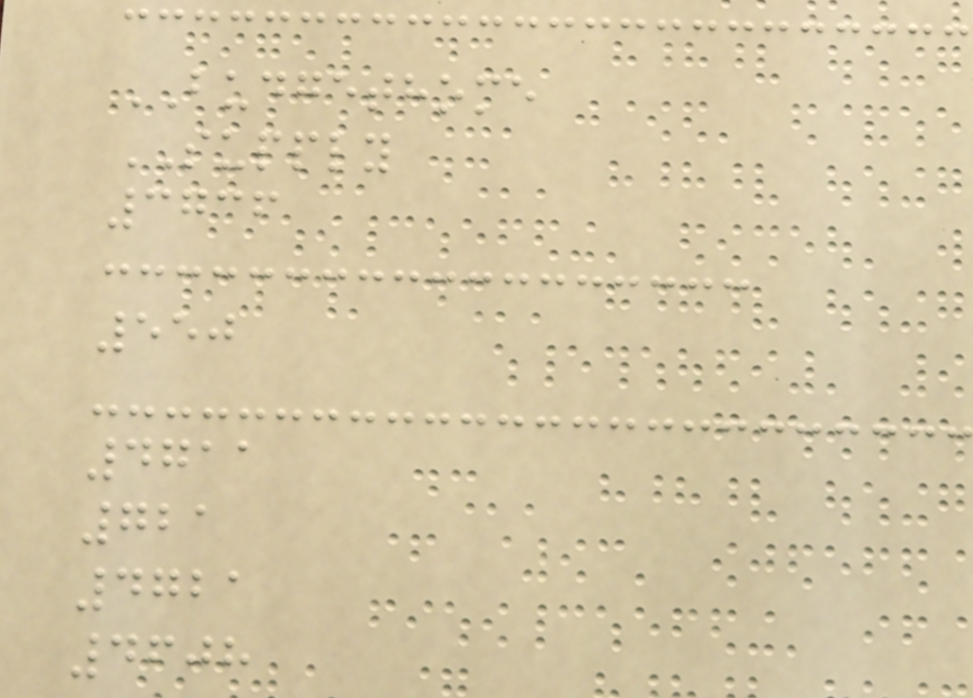BUDGETHOME
SUPPLY
3736
550
4711
721
4721
4608
